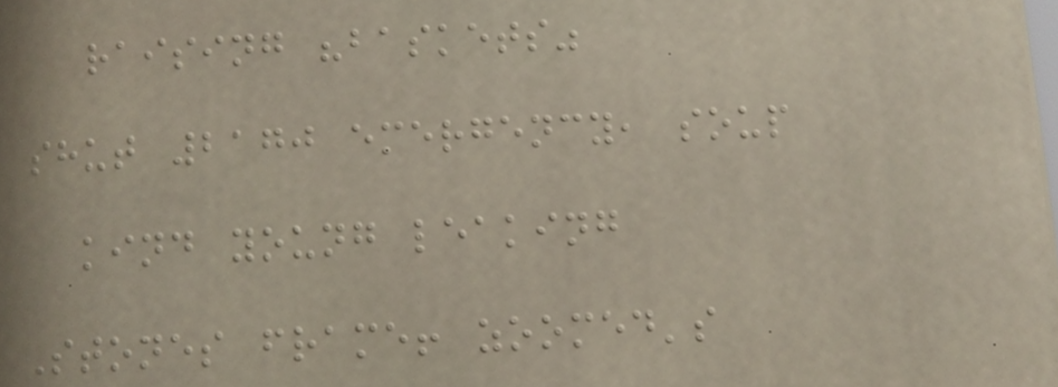raising "baskets"
shut 2170 emergency, soup
kind young leaking
Stones frame! zoomed's
